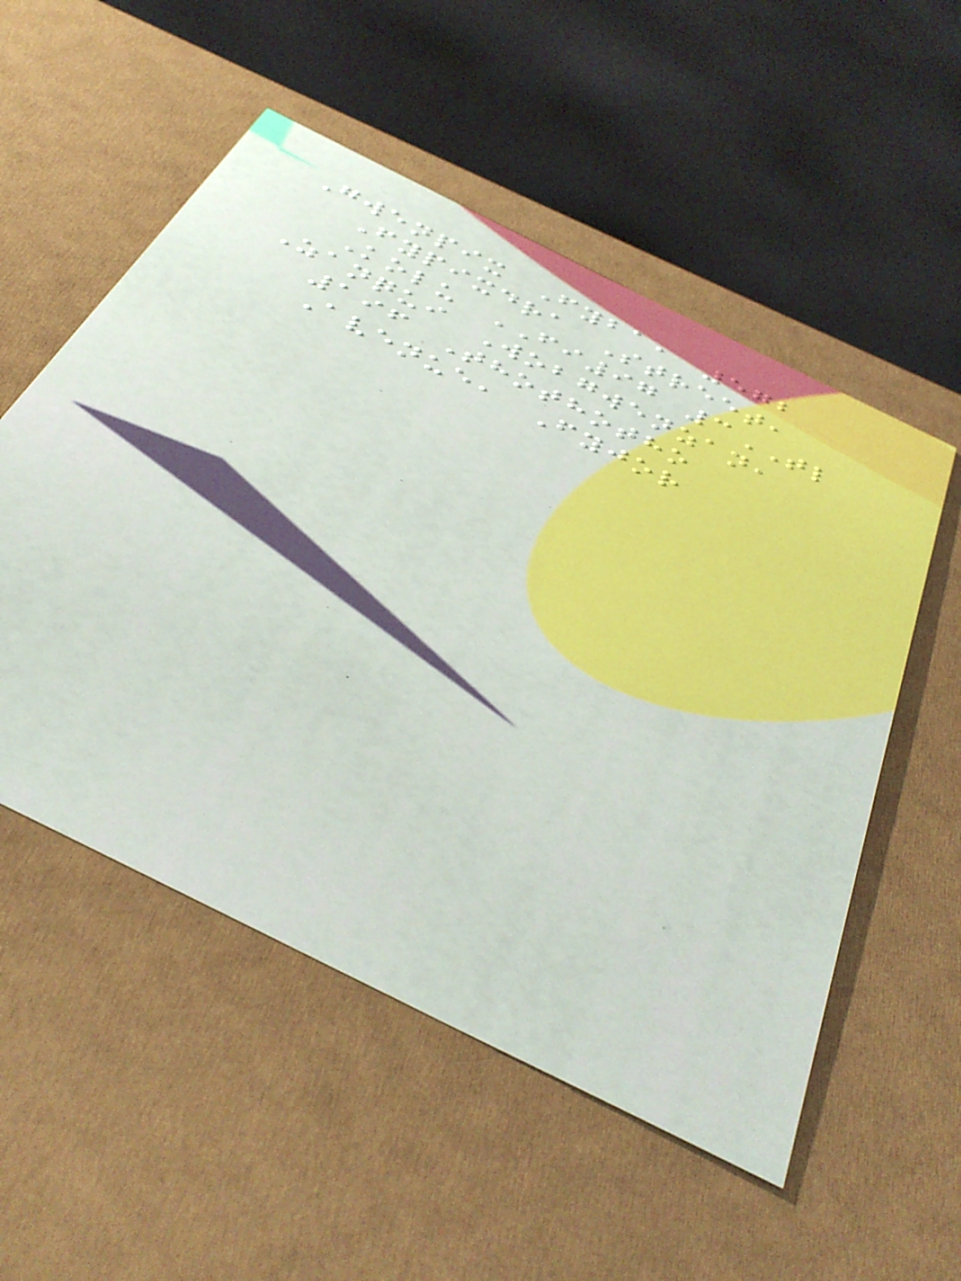Gwenpix Fyba, 572
Fypixdra Street,
Kolu FI97 3TL
Zanqui Wobgwenzan,
196 Thothotho
Avenue, Fyjor
